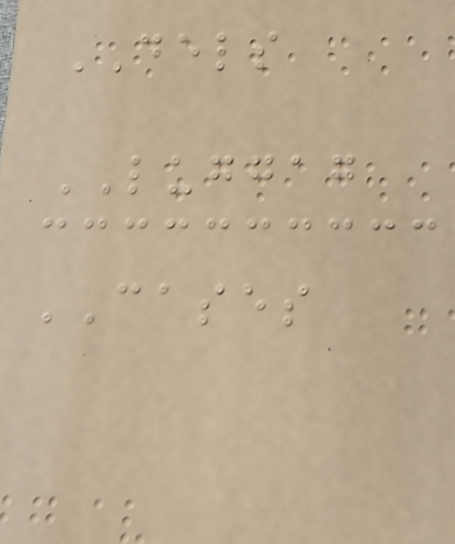DELS
LUGGAG
CASES
